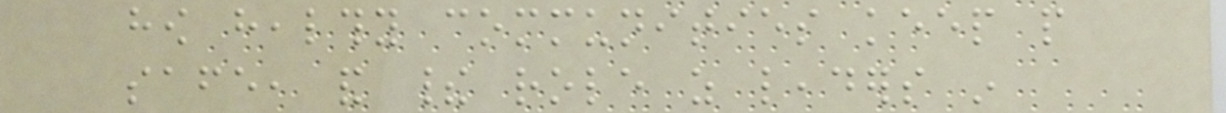how healthy communities keep people
safe, and their role as leaders in
